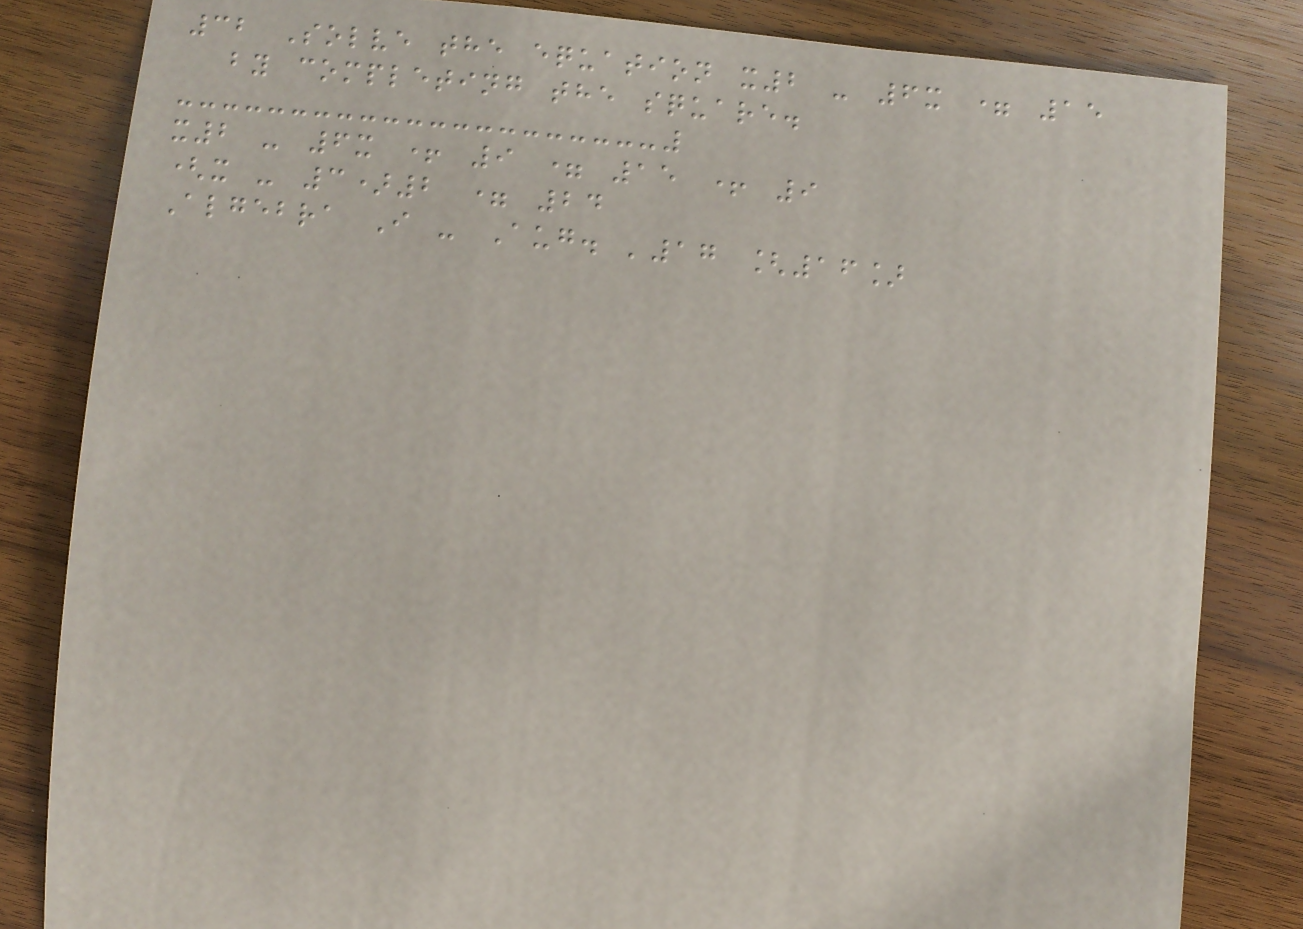32 Solve the equation x2 - 6x = 15
by completing the square.
x2 - 6x + 9 = 15 + 9
(x - 3)2 = 24
Algebra I - Aug. '17 [16]
